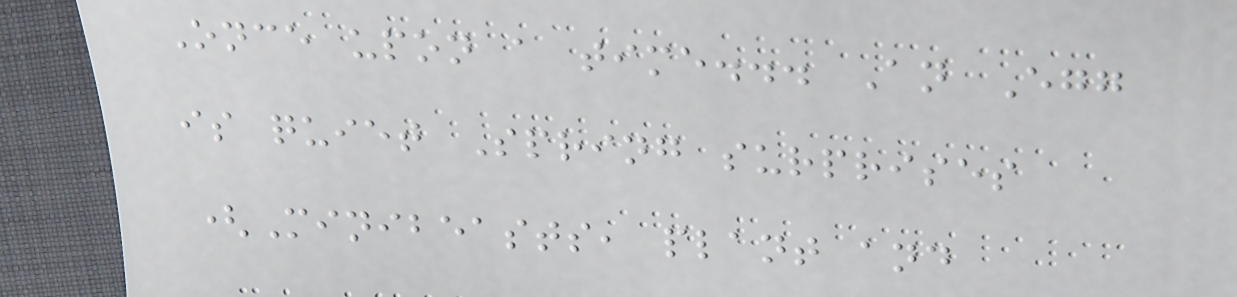Once upon a time... An Egg
is quiet Spring surprises
(Minibeasts, plant and
